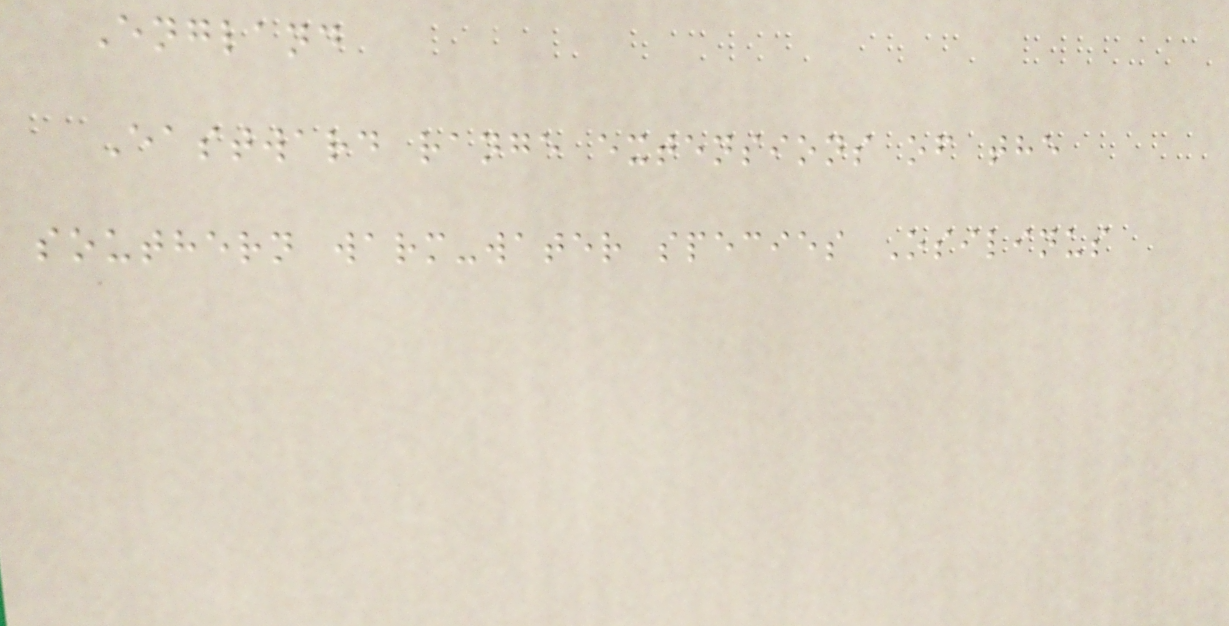England
Eastward range extensions of the
southern warm-water species Osilinus
